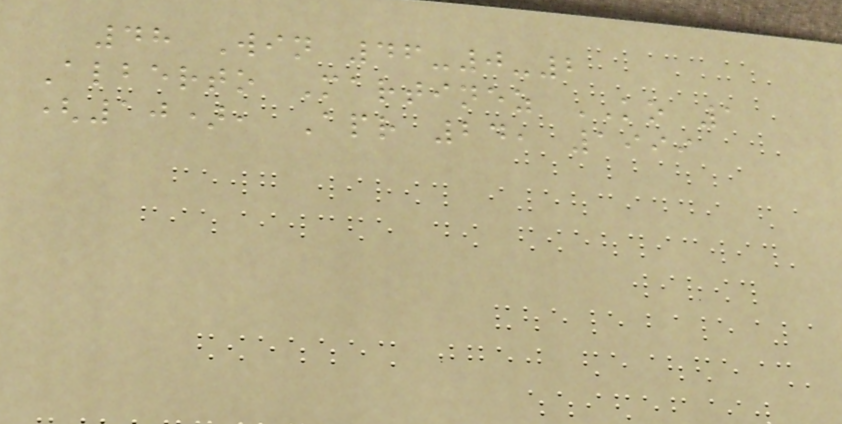48 Win 46-0-2
Alberto Martinez KO 1
(10), Apr 24, 1999
